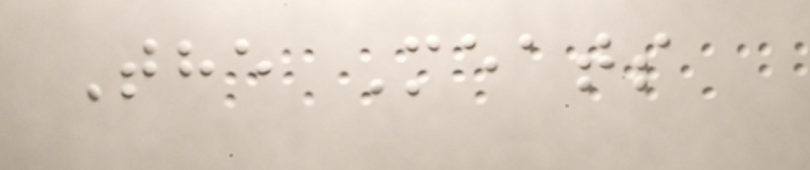The Meats
